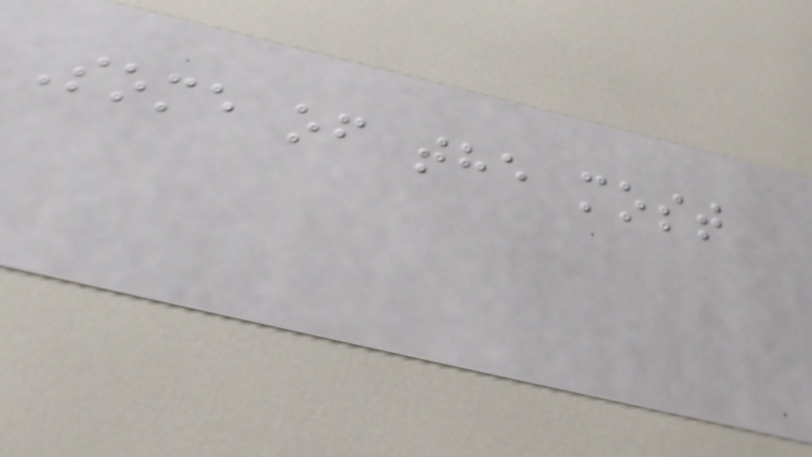Some of the most
